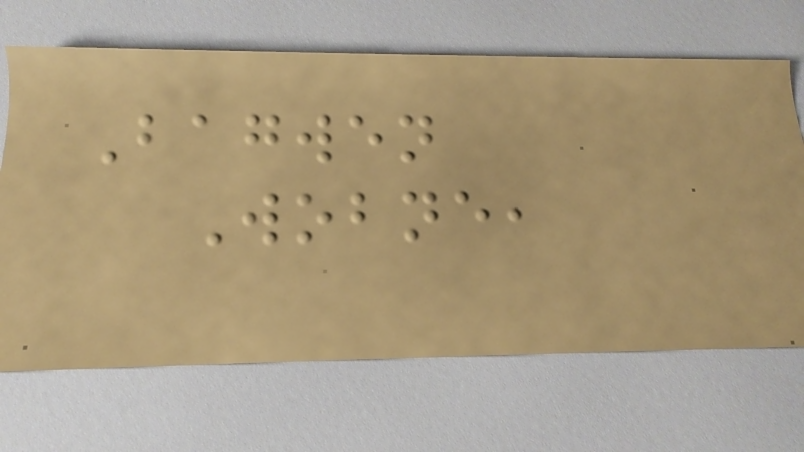Bagwen
Wobne,
